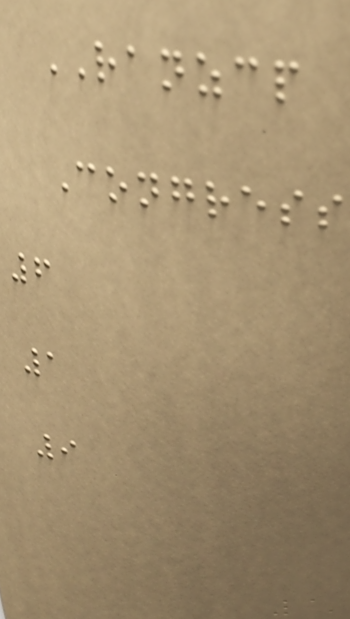RANZCP
Congress
6
1
9
